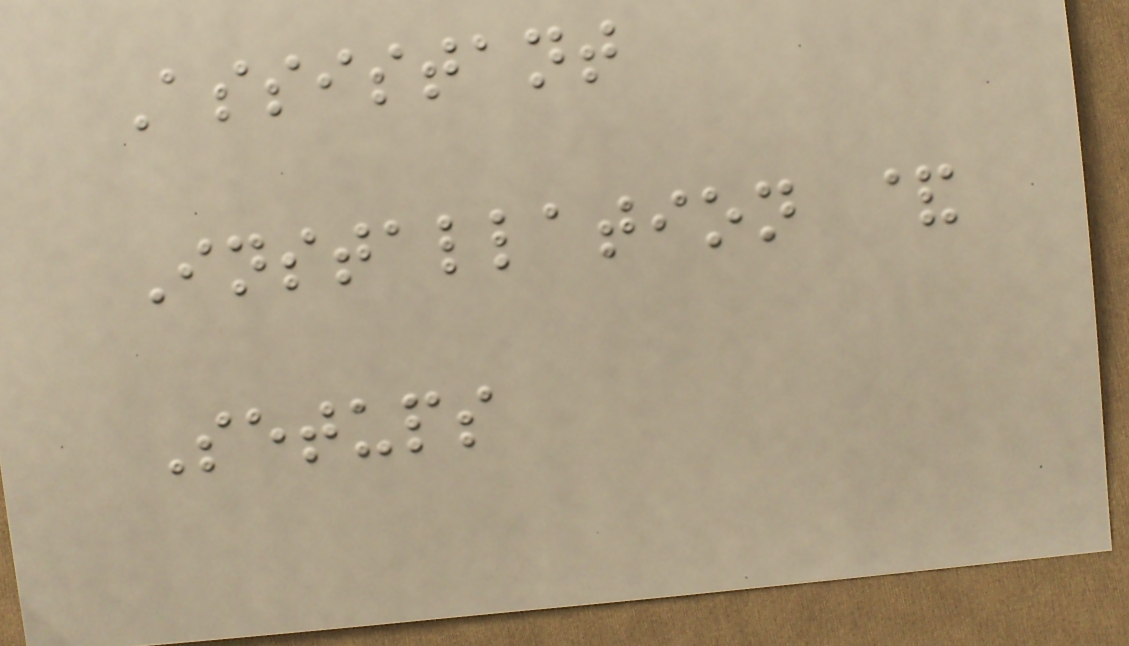Assistant
Installation &
Setups
